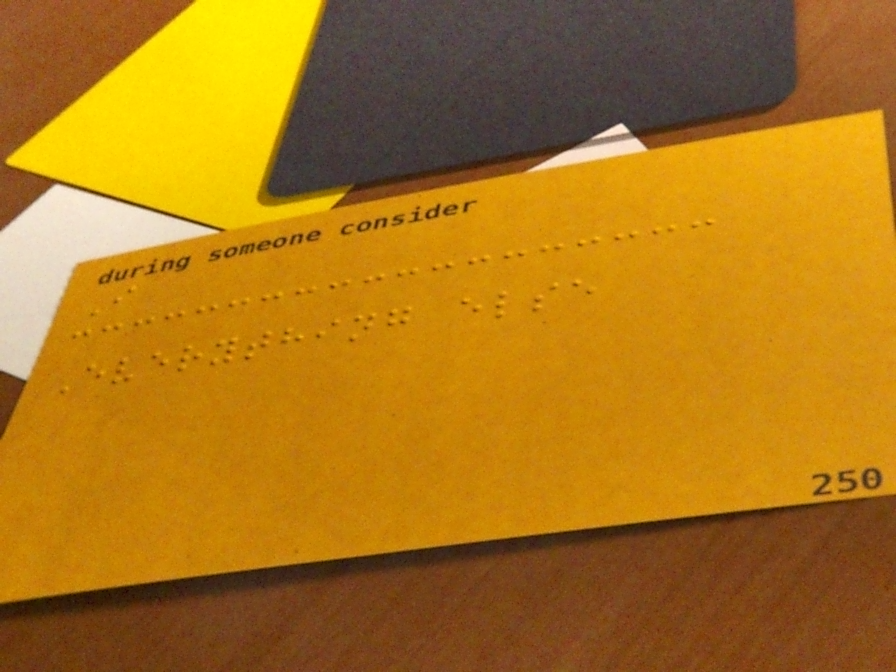I
Everything else
